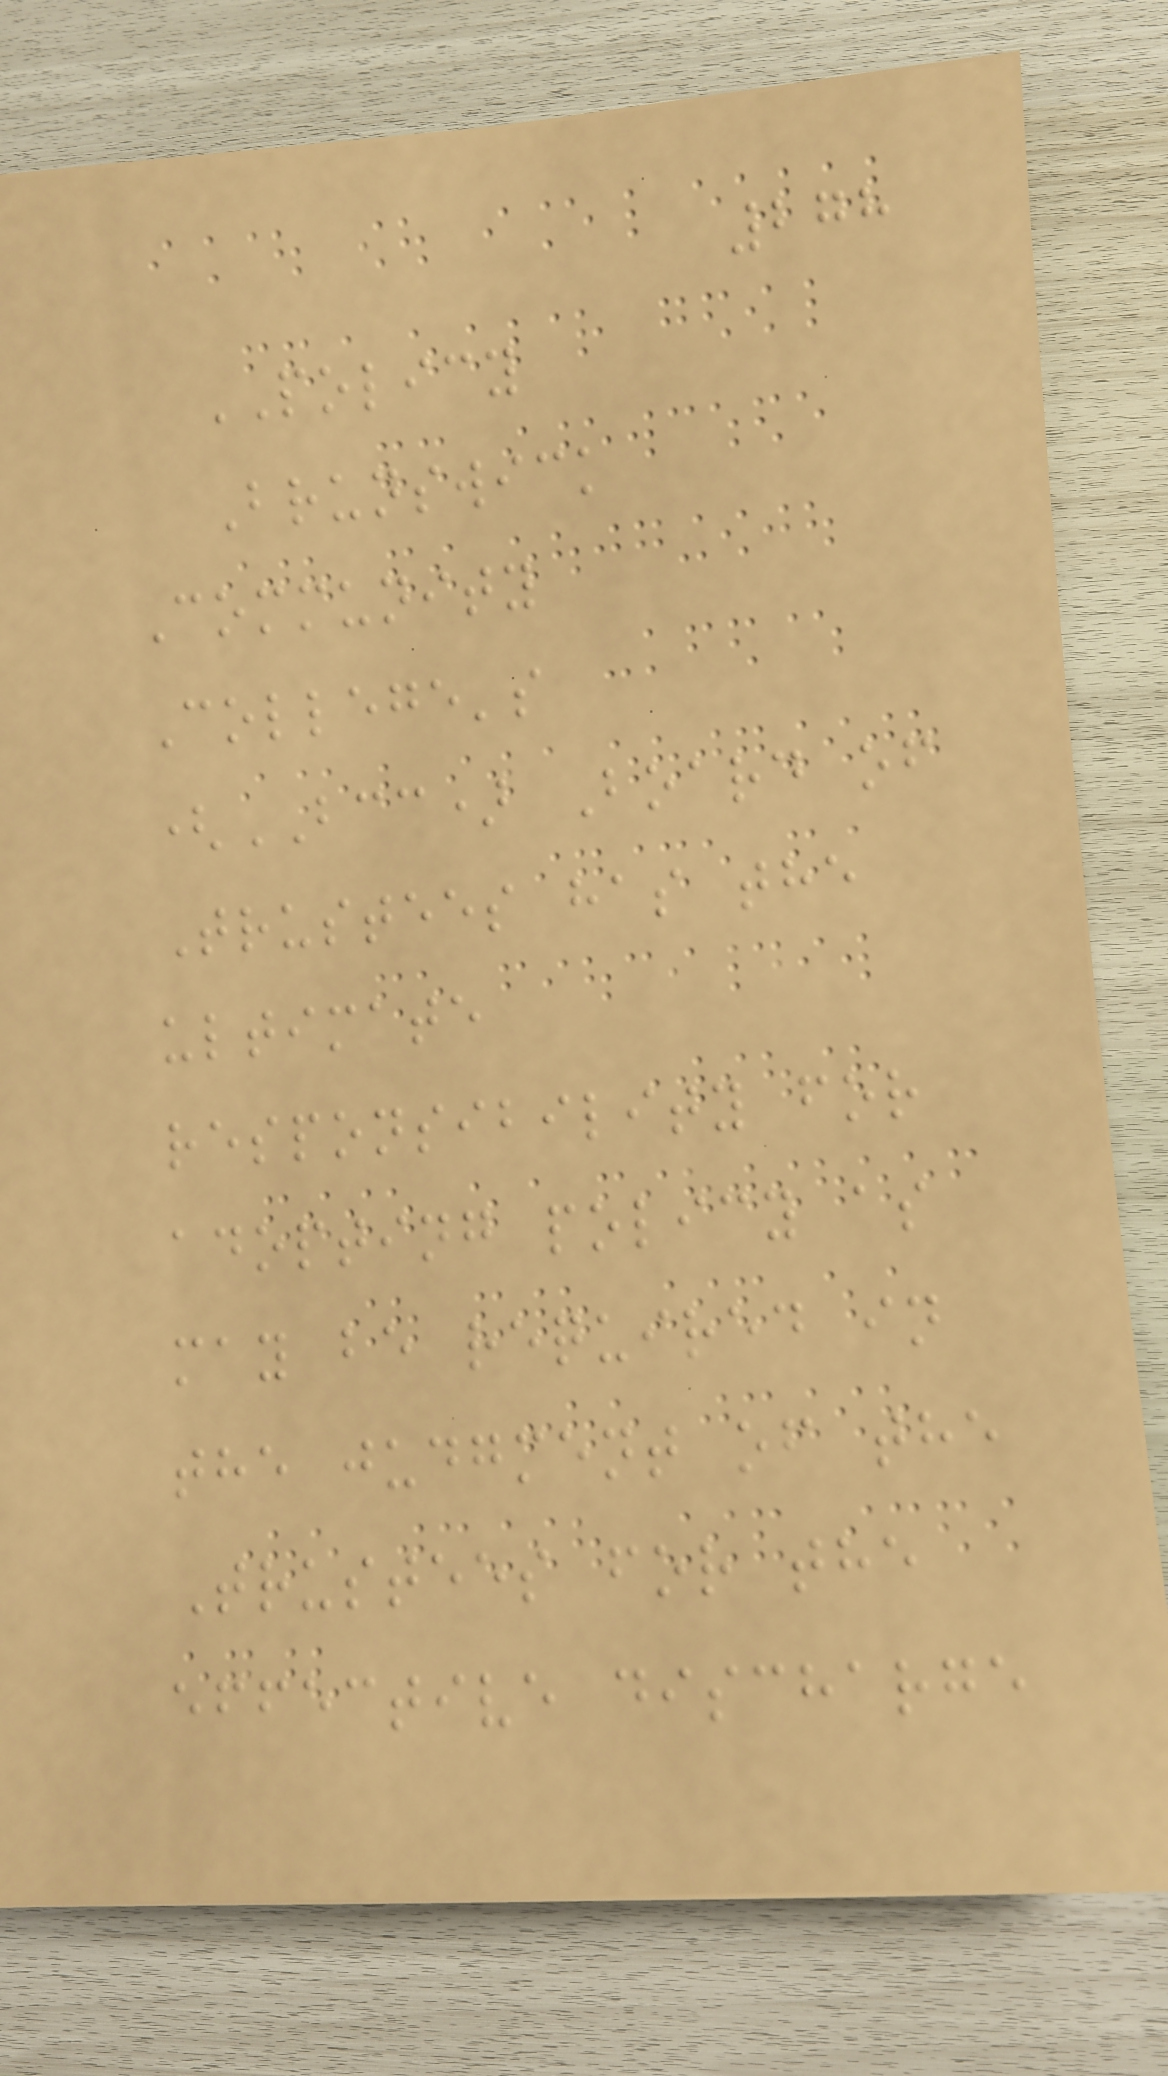278
POLICY
Brunswick
Community
College's
(BCC) Board of
Trustees has the
ultimate
responsibility for
adopting policy as
may be required in
the judgment of the
Trustees for the
effective discharge
